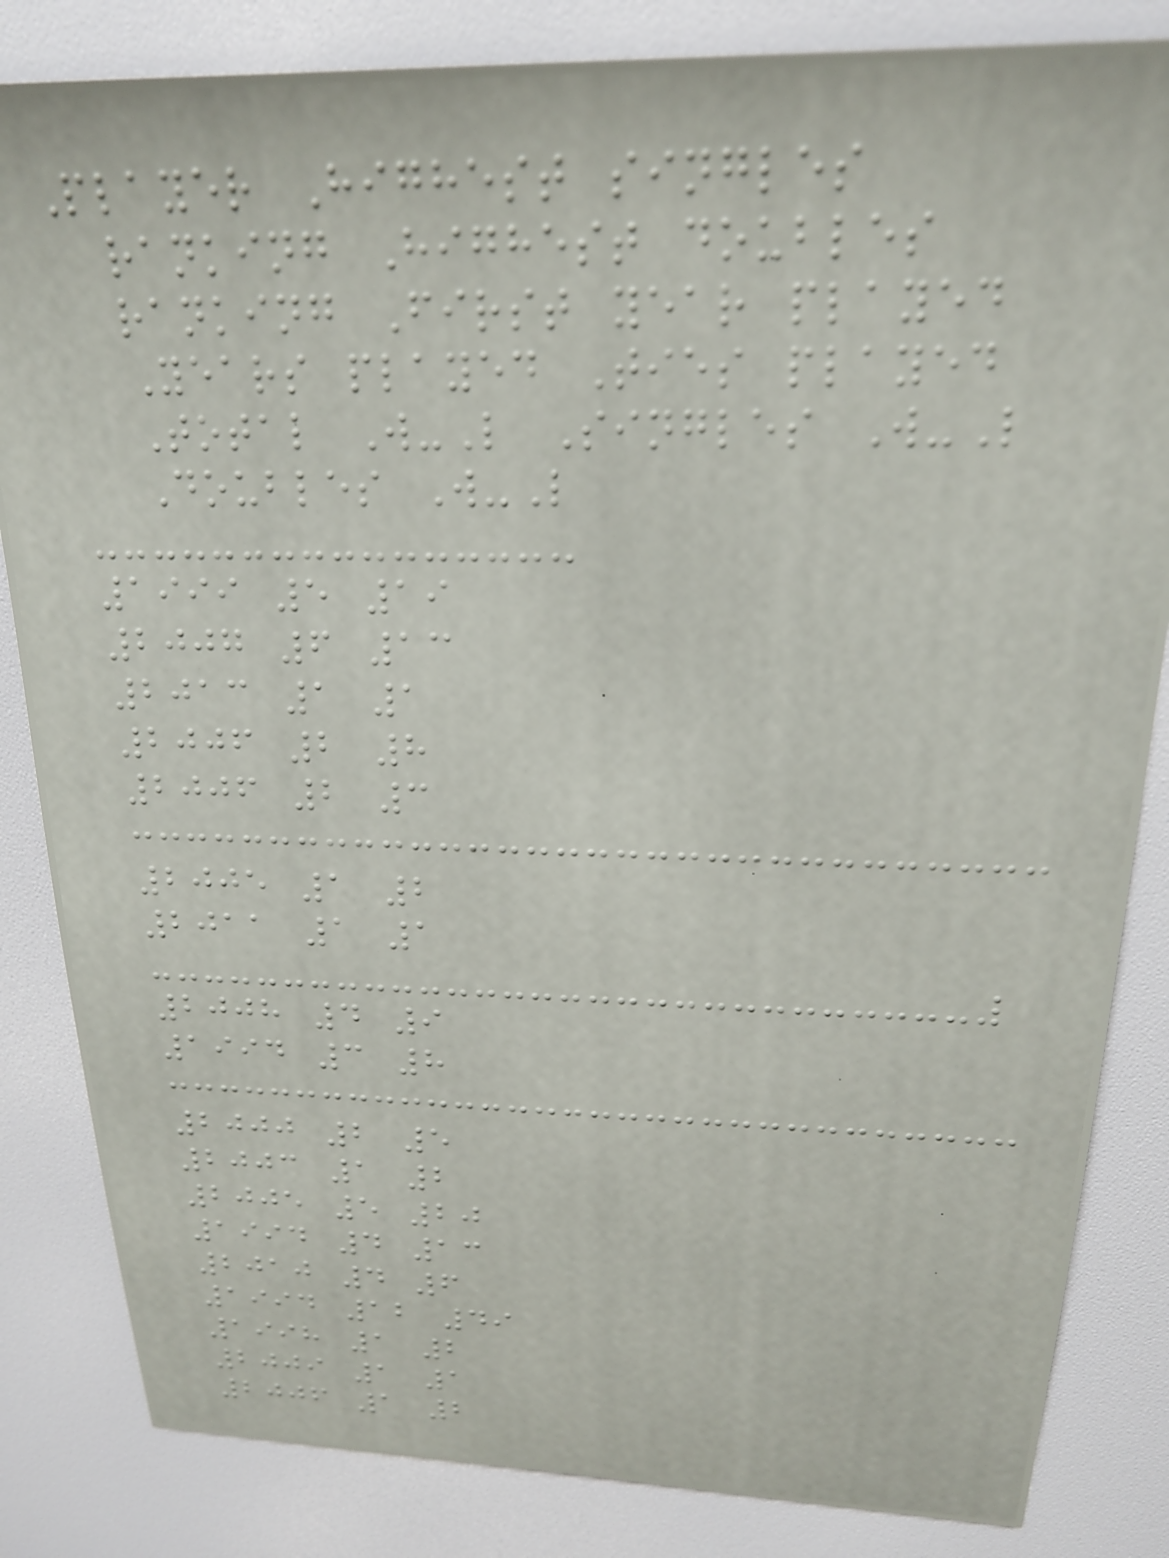Player Highest singles
ranking Highest doubles
ranking First year played
Years played Ties played
Total W-L Singles W-L
Doubles W-L
1999 5 19
2007 6 13
2013 1 1
2006 2 8
2006 2 3
2005 1 2
2011 1 1
2008 4 9
1994 3 8
2000 2 5
2003 1 2
2005 5 20
1994 4 13
2010 4 6
1994 12 49
1998 1 2
2009 1 1
2006 1 2
